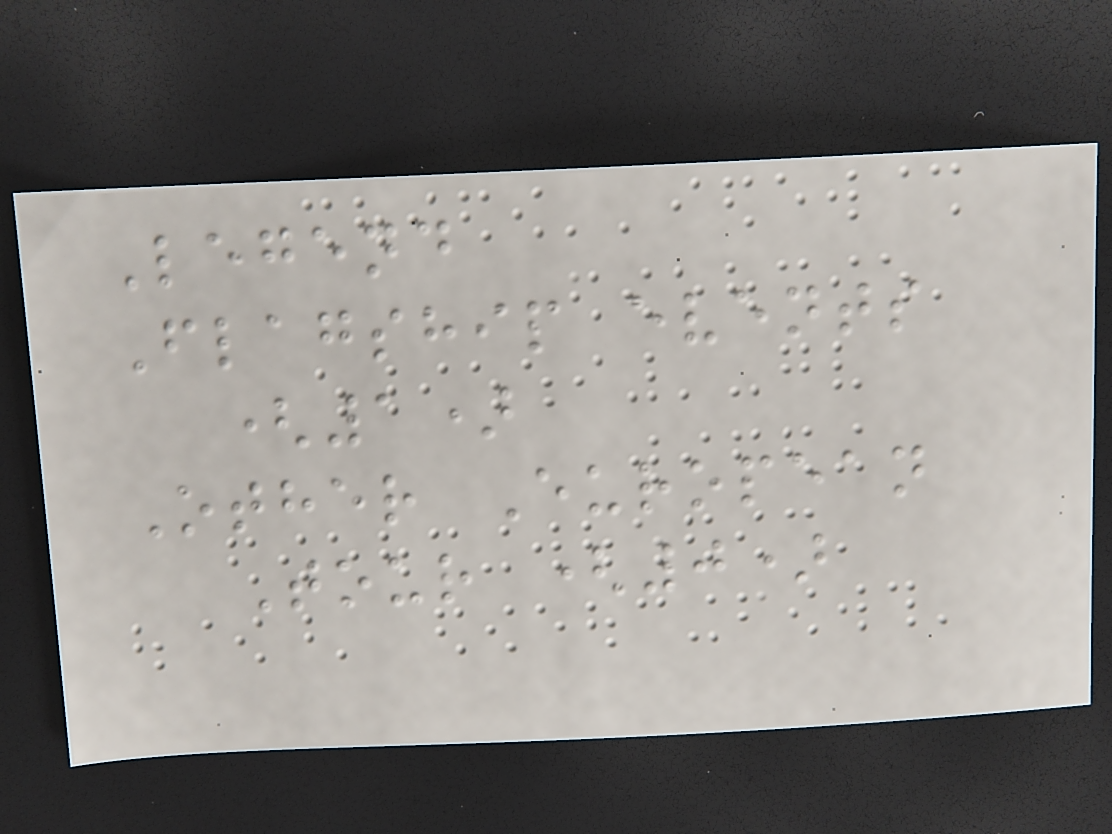Legend
Flagship events
(1)
Other European
Tour (0)
